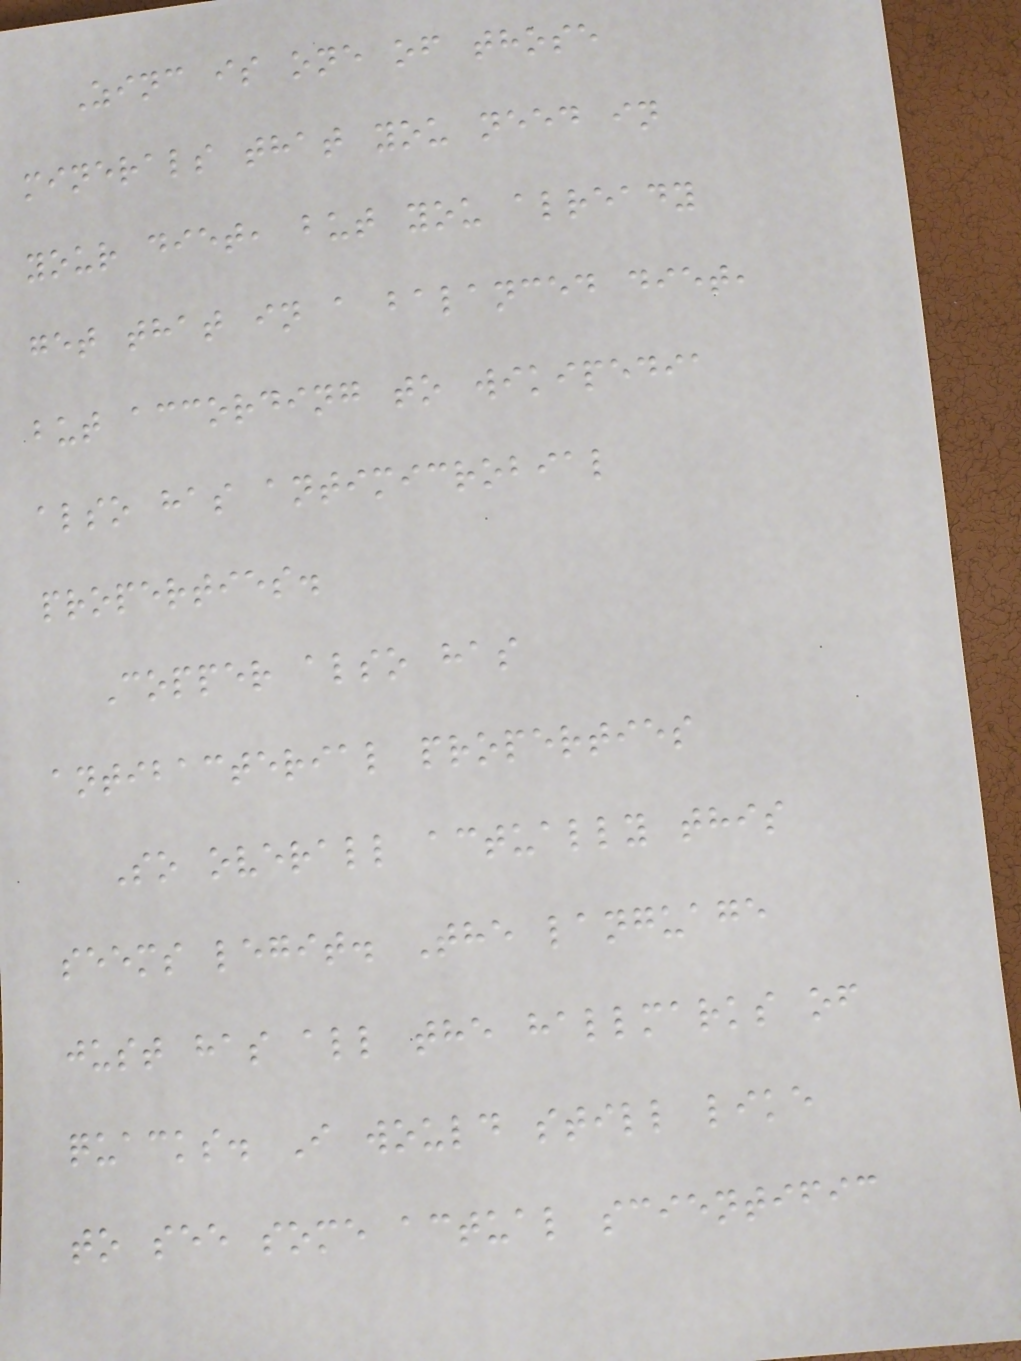Zinc is one of those
minerals that you need in
your diet, but you already
get that in a balanced diet,
but according to wikipedia
also has antimicrobial
properties.
Copper also has
antibacterial properties
So overall actually this
seems legit. The language
just has all the hallmarks of
quacks. I would still like
to see some actual scientific
